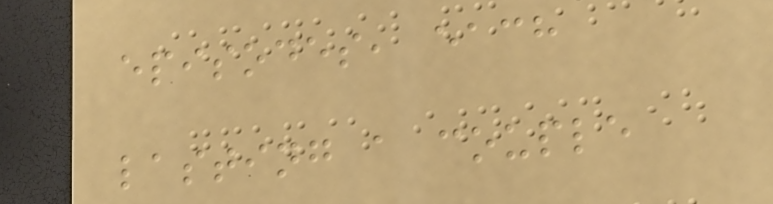episodes, each
lasting a couple
